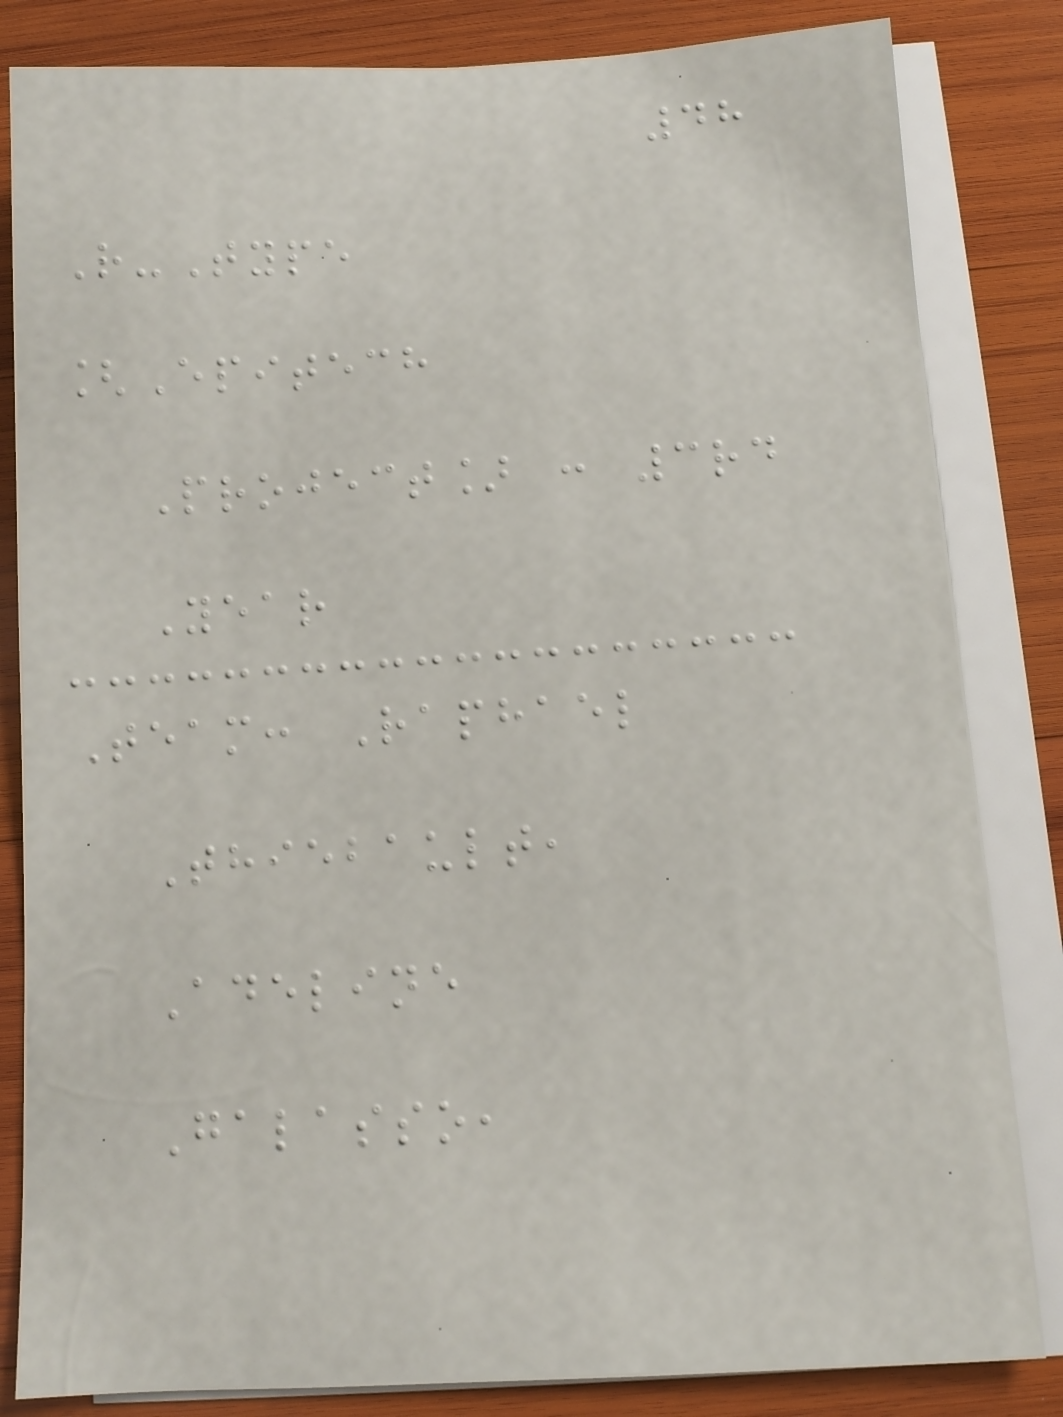48
R-Type
[Epitech
Project] : 3rd
Year
Team: Raphael
Thiebault,
Adeline
Galasso,
